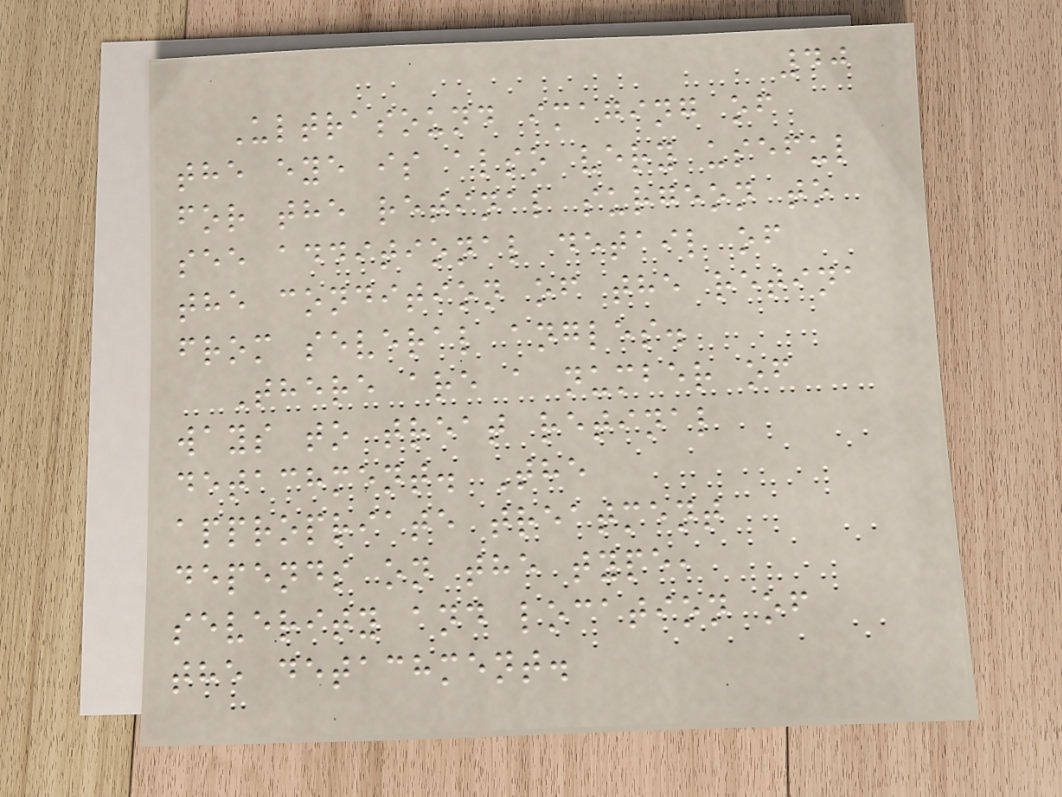40
Ultrasound imaging of
the eye is also very useful
for the retinal surgeon to
see additional detail of
the condition of the retina
from several angles.
There are a number of
ways to treat retinal
detachment. The
appropriate treatment
depends on the type,
severity and location of
the detachment.
